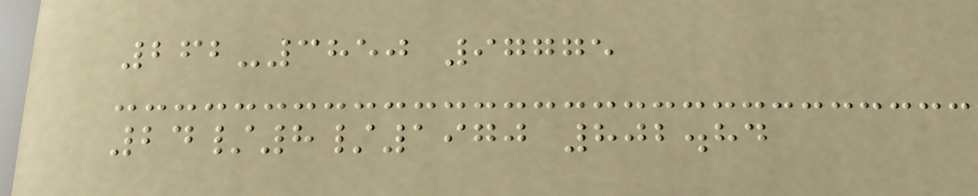262-3850 97775
24/8/1970 802.84
